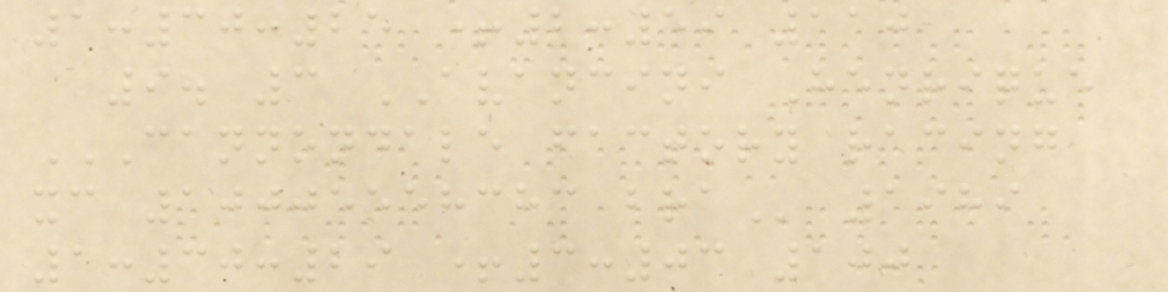1:30:25 +2:59 110
9. 3 AVANCINI Henrique
CANNONDALE FACTORY RACING
XC 10005558383 BRA 1989
1:30:29 +3:03 100
